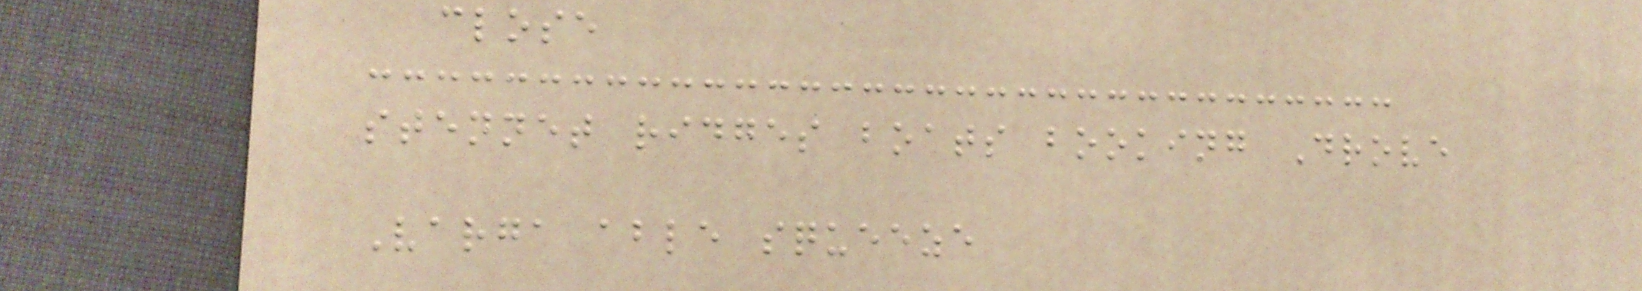close
stennet ridges boats booking Drove
Varga able squeeze
